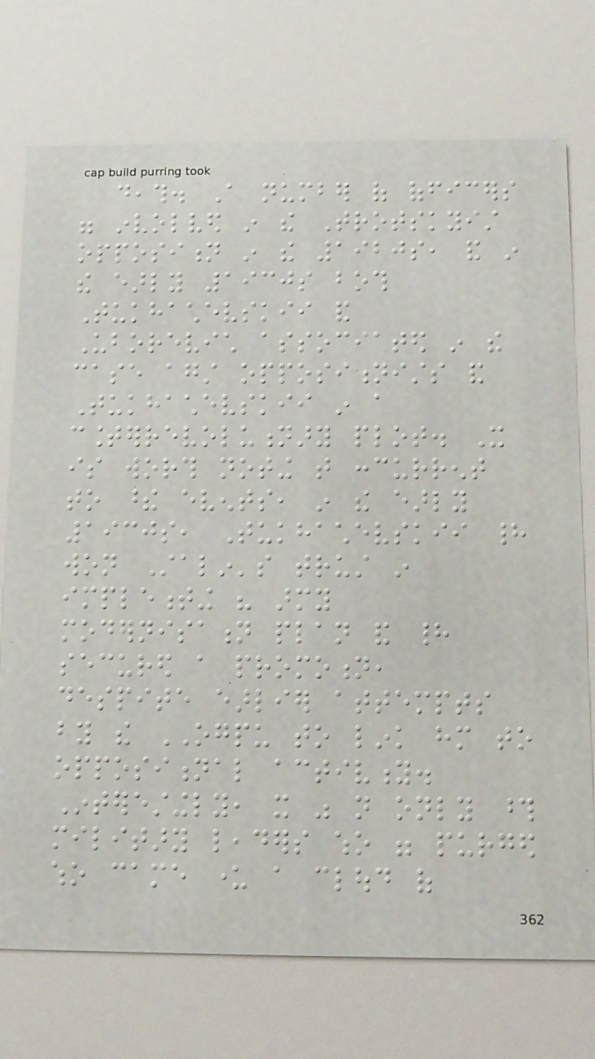death. A number of officers
were involved in the Trotskyist
opposition in the 1920s, and in
the early 1930s both
Tukhachevskii and
Uborevich associated in the
case against oppositionists and
Tukhachevskii in a
counterrevolutionary plot. It
is worth noting that concurrent
to these events, in the early
1930s, Tukhachevskii had
won Stalin's trust in
implementing his army
modernisation plan and had
secured a promotion,
despite earlier attempts
by the OGPU to link him to
oppositional activity.
Interestingly, it was not only those
military leaders who were purged
who came under a cloud of
